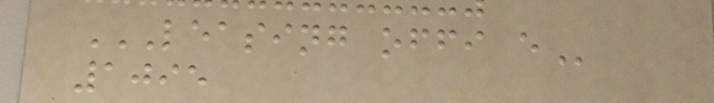LEASING OFFI E
1095
